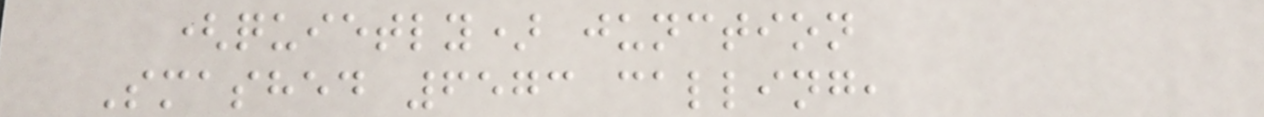(quietly) junction
Smashed 6573 calling,
